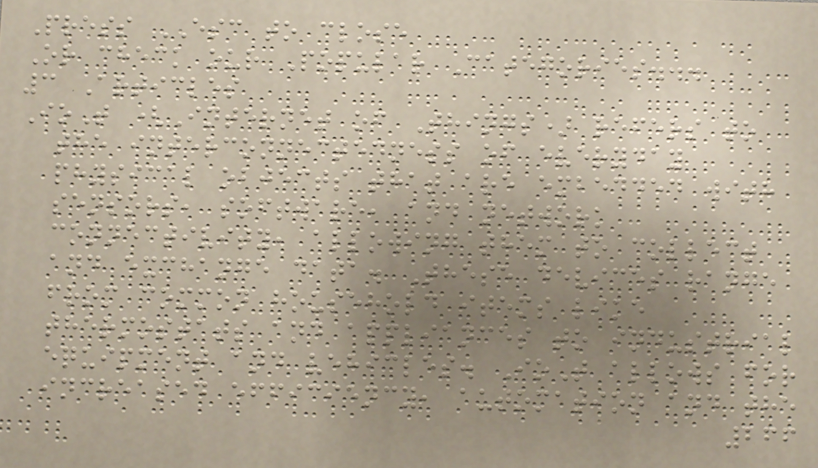Press ESC to close
Or check our Popular Categories...
3 Articles
IoT (Internet of Things) refers to
the interconnectedness of everyday
physical objects that are embedded with
sensors, software, and network
connectivity, allowing them to collect
and exchange data. These devices range
from common household items like
thermostats and appliances to industrial
equipment and vehicles. IoT allows for
increased efficiency, automation and the
266
